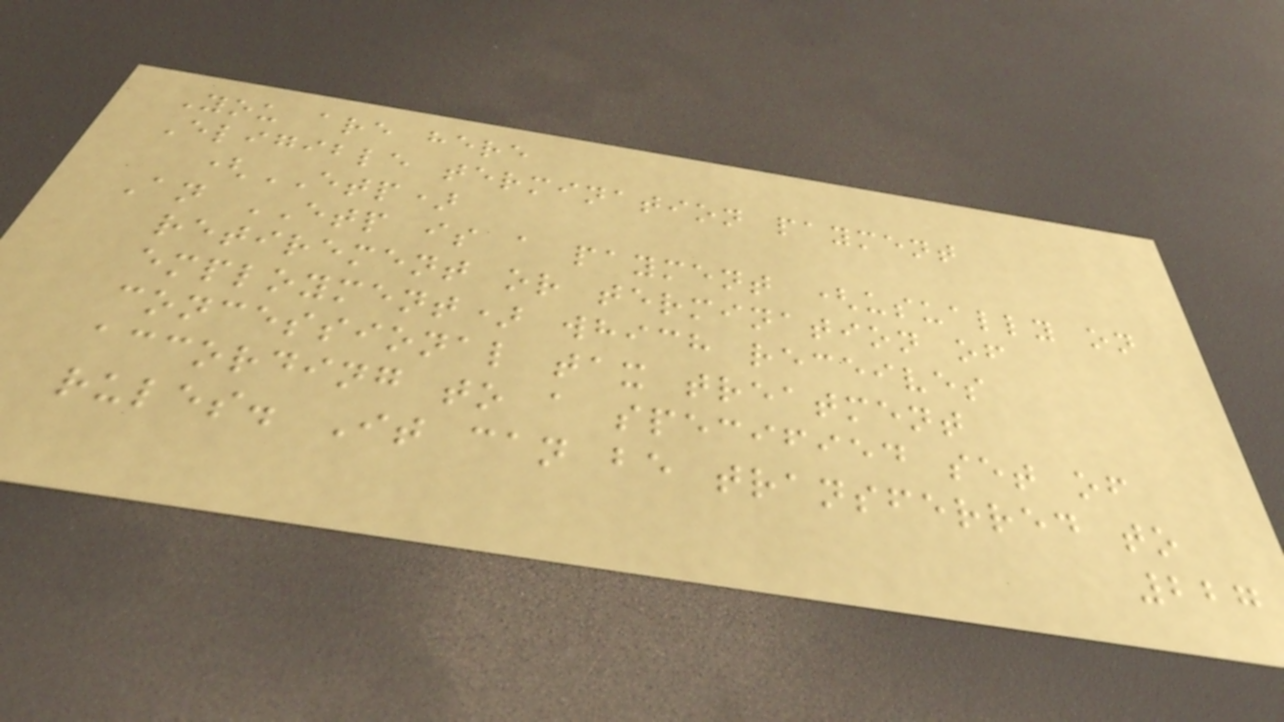You are here
Eligible termination payment
(ETP)
An ETP is a payment (usually on
retirement or termination of
employment) which receives
concessional tax treatment
according to a specified set of
rules. It can be transferred to
227
